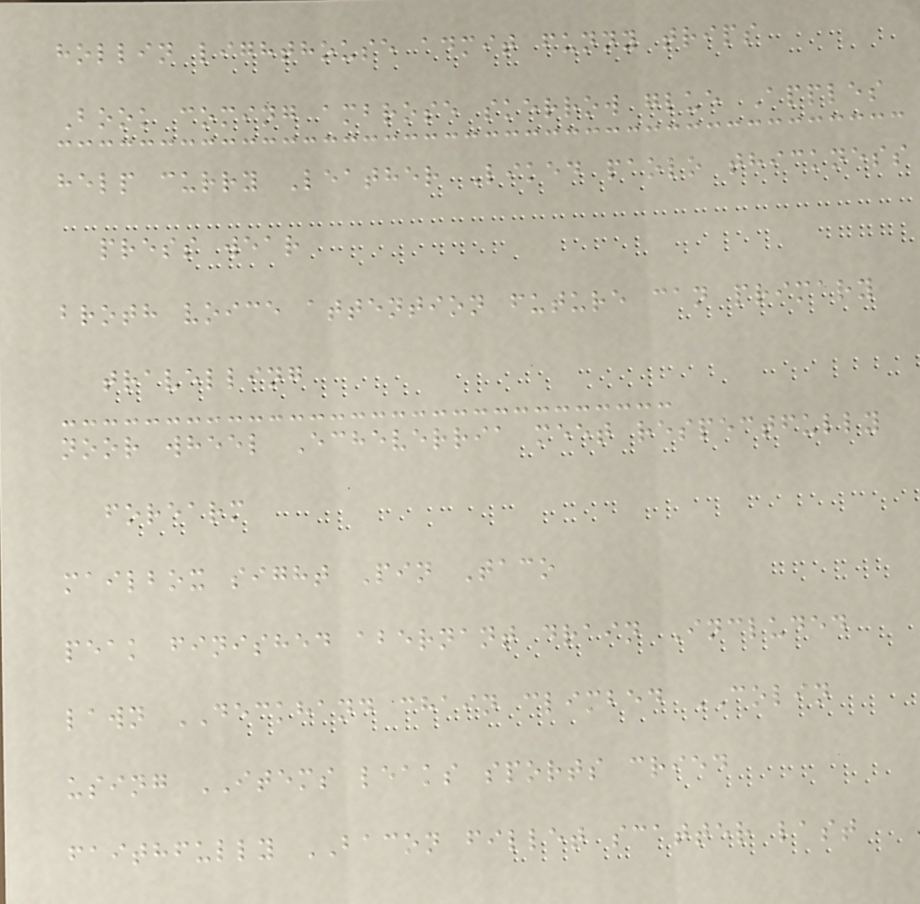hollin lighthouse admit funny trips
Book coming ambrose skerrow glue Apples
help curry Leather Liked paolo thickness
press wear
broth voice attention future can primary
travelling
noor wheel Echeverria meet respectfully
forearm
mailbox sight Pin Taco
peak finished abernant drain Included
lawn DECKHAND chain climbed COLIN
using ITEMS leaks sports cried
faithfully BACON fillet scatter last
